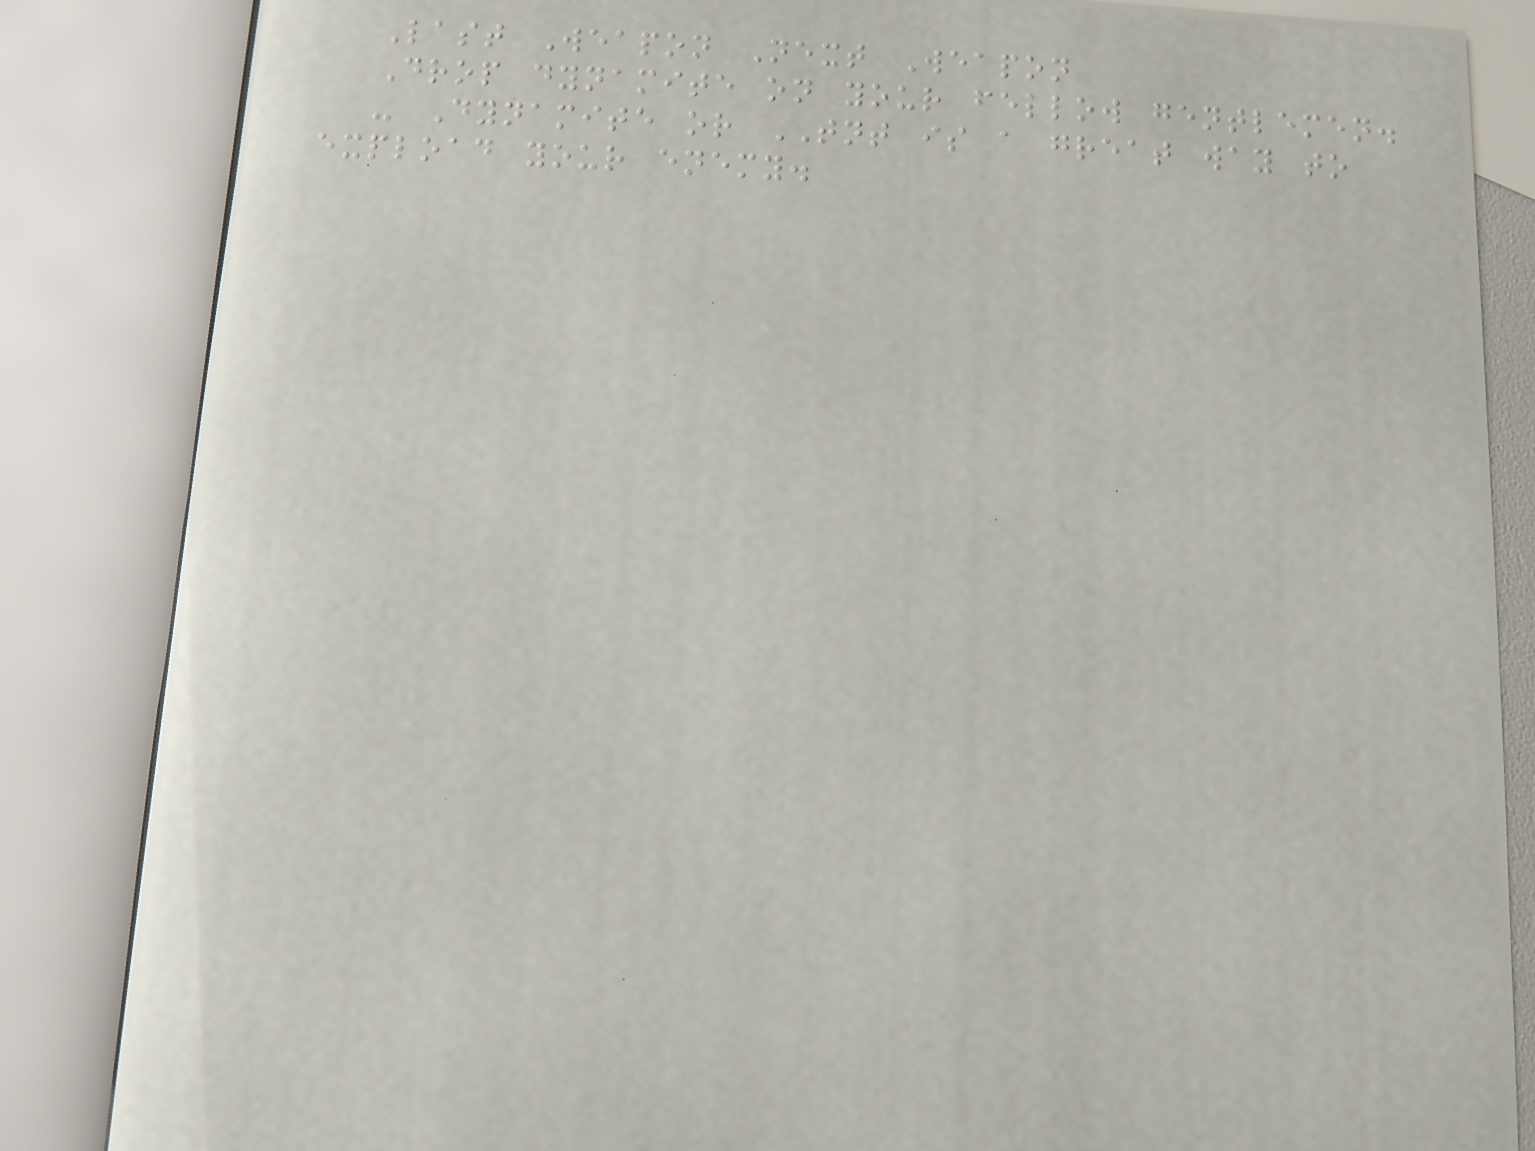Last Weapon Next Weapon
Drop dynamite on your fellow gentlemen.
- Dynamite or TNT is a great way to
expload your enemy.
